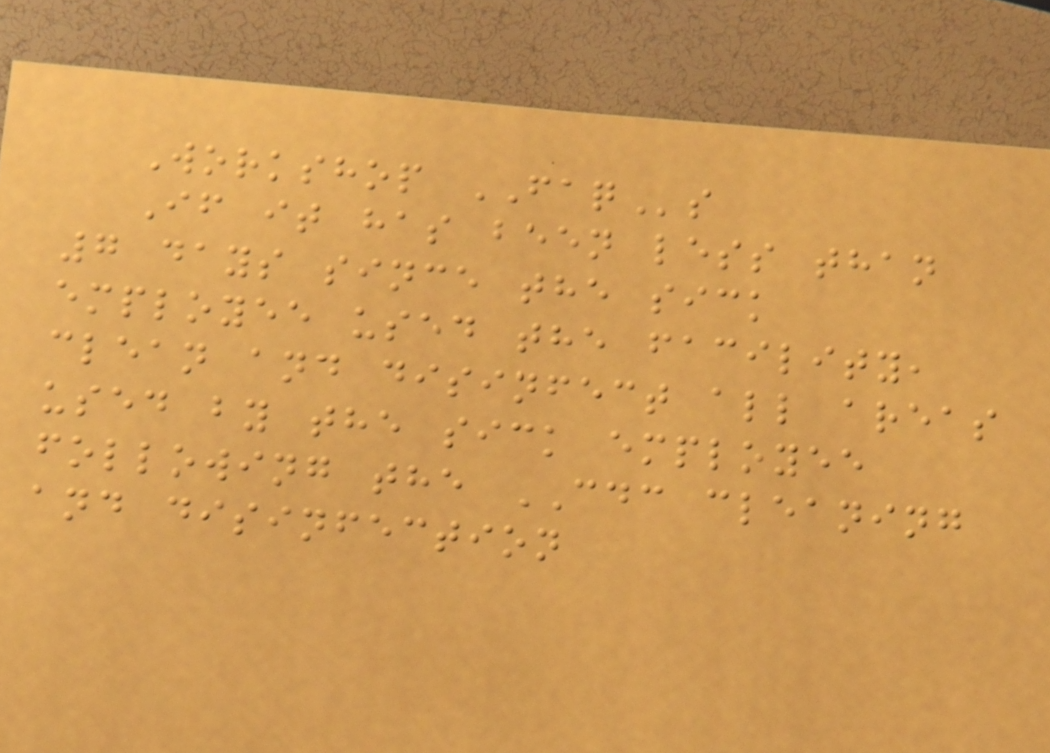Workshop FAQs
If it has been less than
7 days since the sick
employee used the facility,
clean and disinfect all areas
used by the sick employee
following the CDC cleaning
and disinfection
